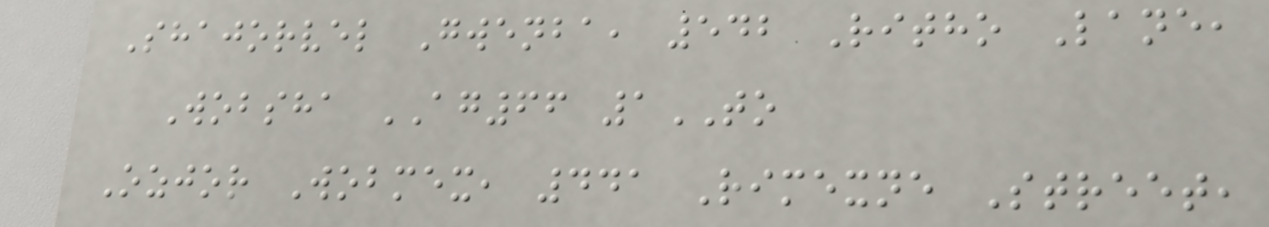Shajorvel Gwenba, 542 Ritho Lane,
Wobsha AG66 1TO
Ozjor Wobmex, 441 Rimexne Street,
